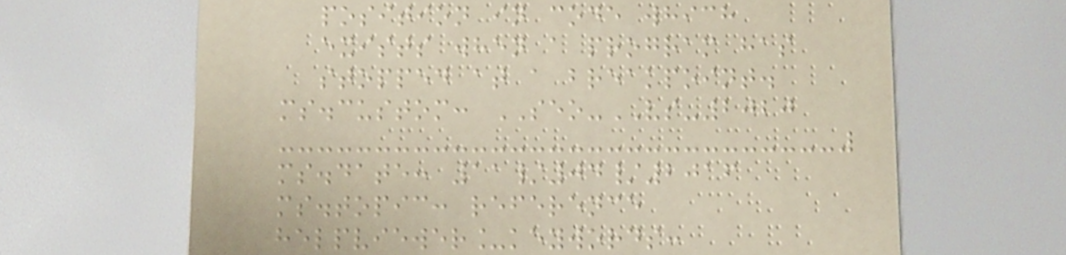position in code which
exists when a program has
stopped at a breakpoint.
ms.custom: SEO-VS-2020
ms.date: 11/04/2016
ms.topic: reference
helpviewer_keywords:
